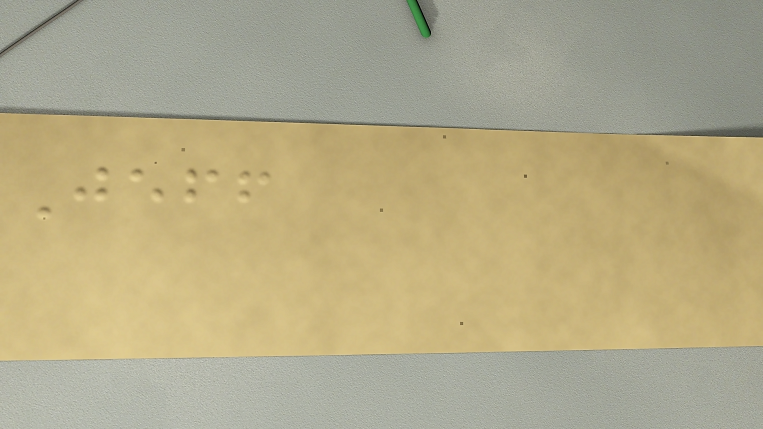Jeff
